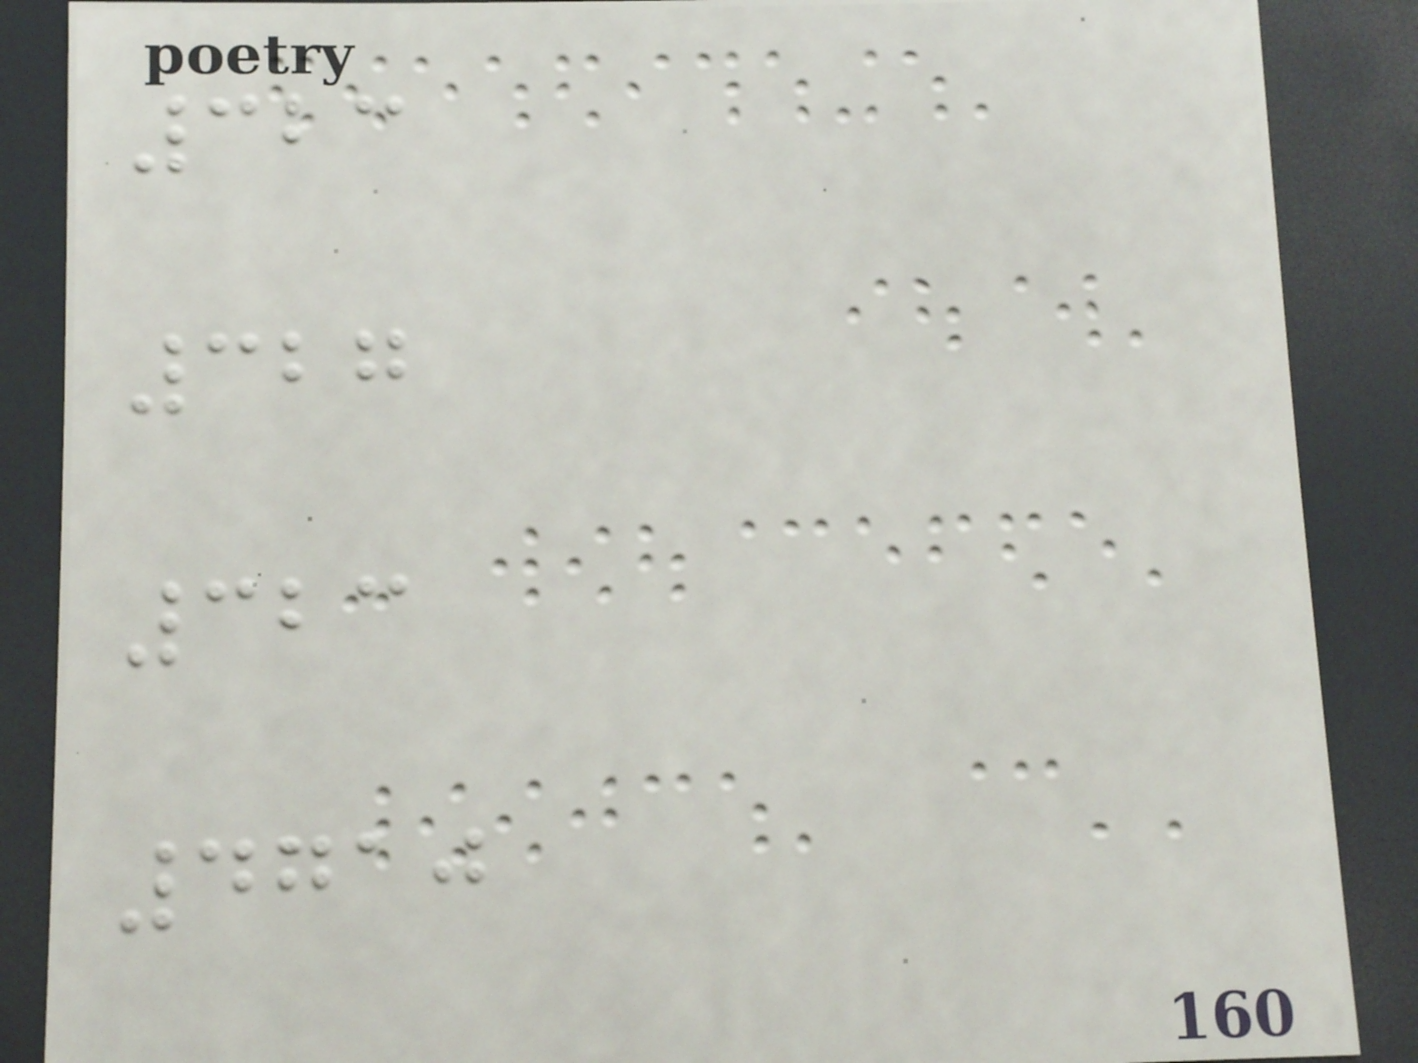323
327
323
4710
